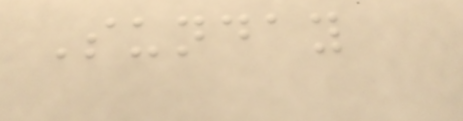Sunday
